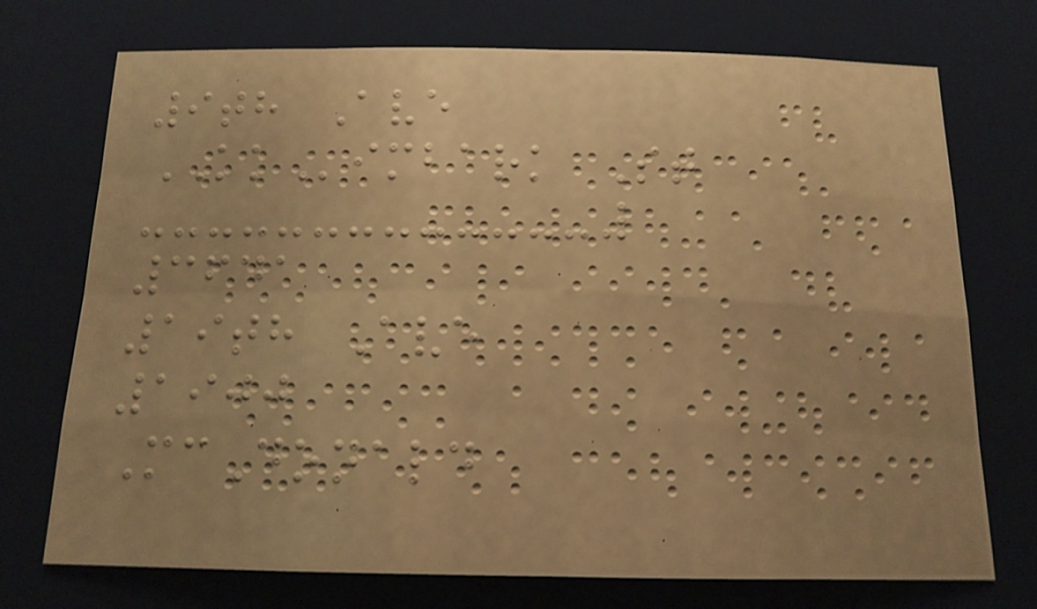9th Ave
KKimbark St
3641
19th Ave
1900
McDonald
